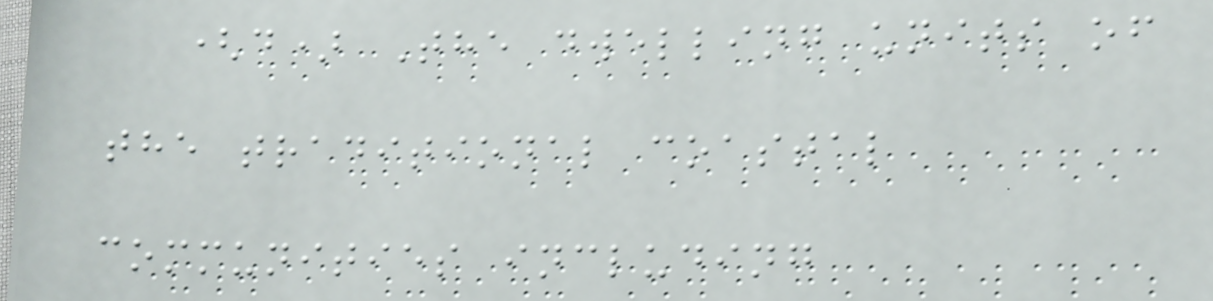(d) The dwelling units of
the traditional coastal
communities including
